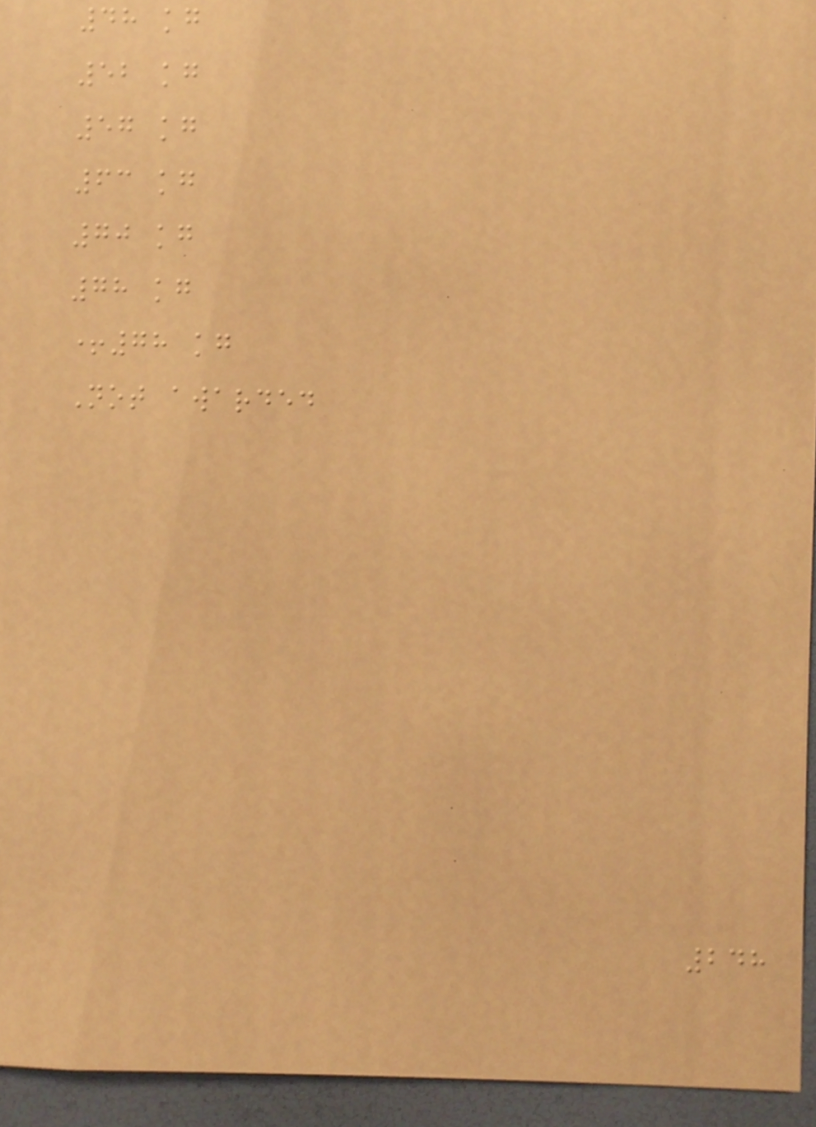48 kg
52 kg
57 kg
63 kg
70 kg
78 kg
+78 kg
Not awarded
248
